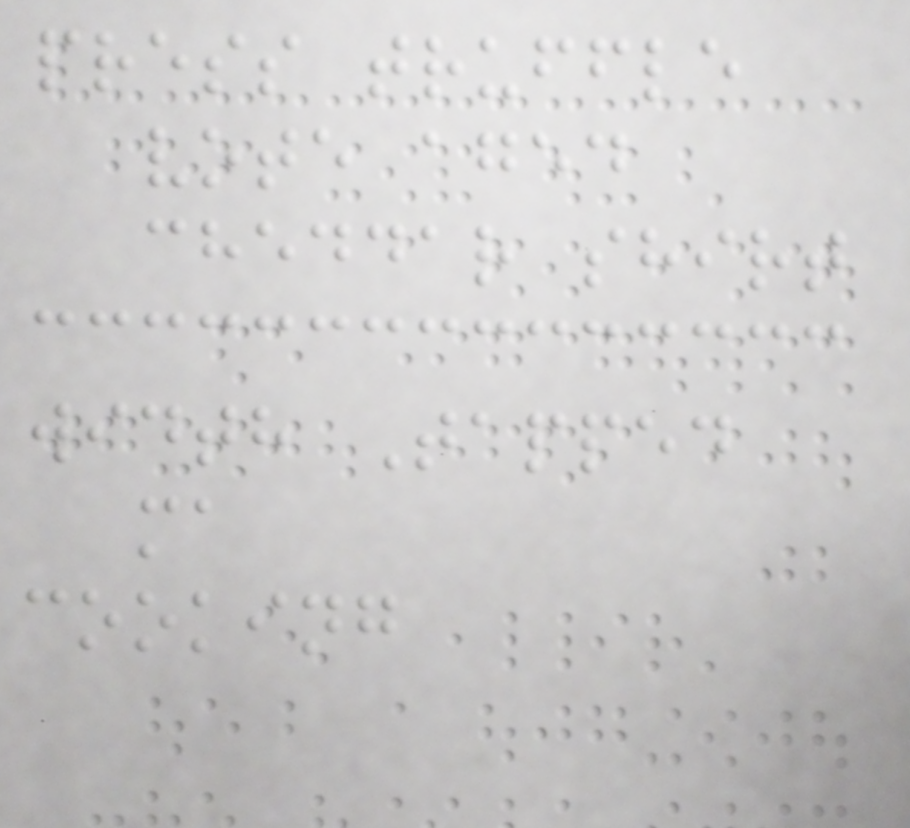press truffle
vote aged
cheddar shirt
width Tapped
ma
cooking
